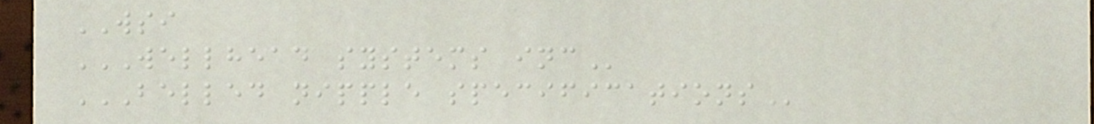WSI
WELLHEAD SYSTEMS INC
BELLED NIPPLE SPECIFICATIONS
